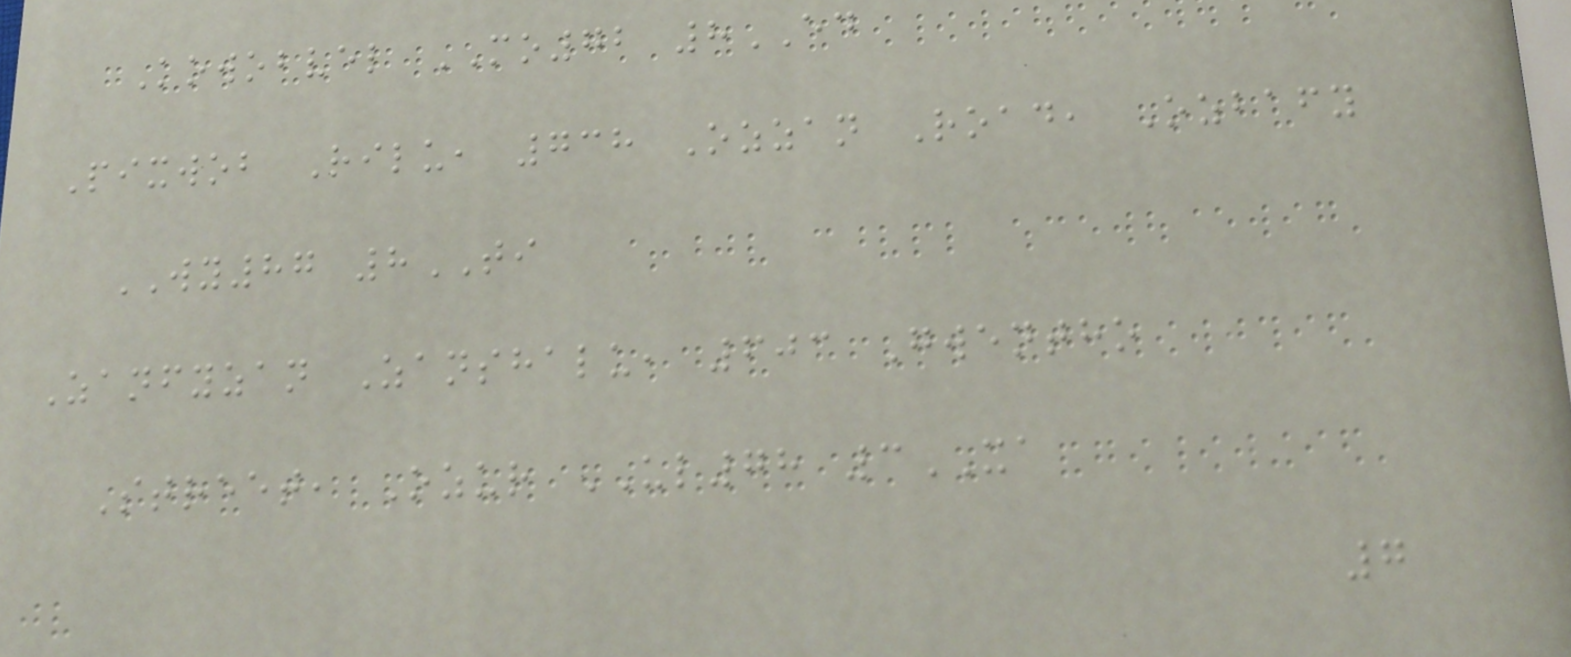Kowobvel MO72 8ED
Pixwob Rilu, 738 Ozzan Road, Ozbafy
WY87 8TI
Zanfyzan Zanshalu, 603 Gwentho
Street, Ozur UL78 3XA
7
